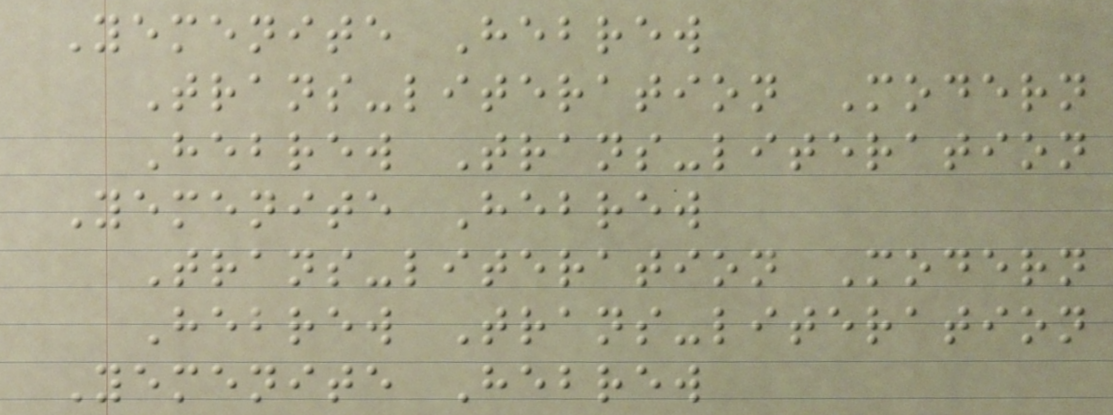Yemenite Hebrew
Trans-literation Modern
Hebrew Trans-literation
Yemenite Hebrew
Trans-literation Modern
Hebrew Trans-literation
Yemenite Hebrew
